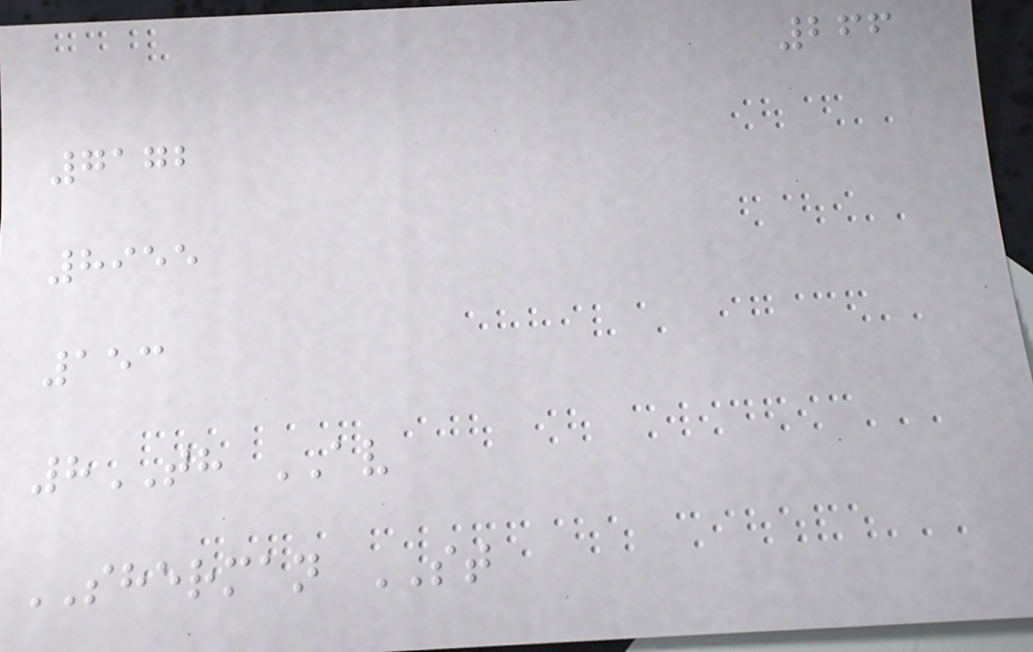266
7172
8955
153
8TH AV
SHERMAN ST
